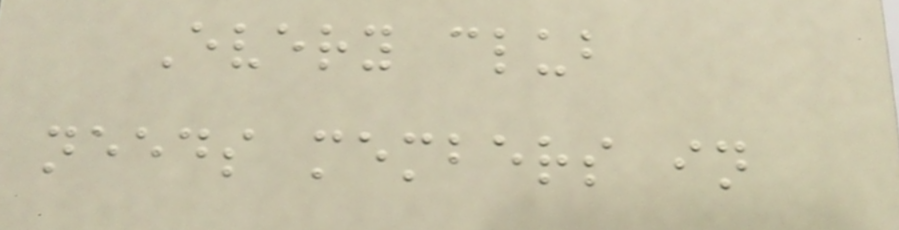Every club
needs members in
